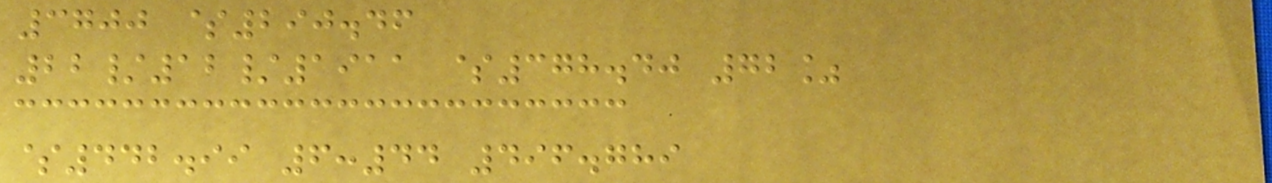3700 $290.46
22/12/1911 $378.40 72%
$442.99 6:44 496.789
